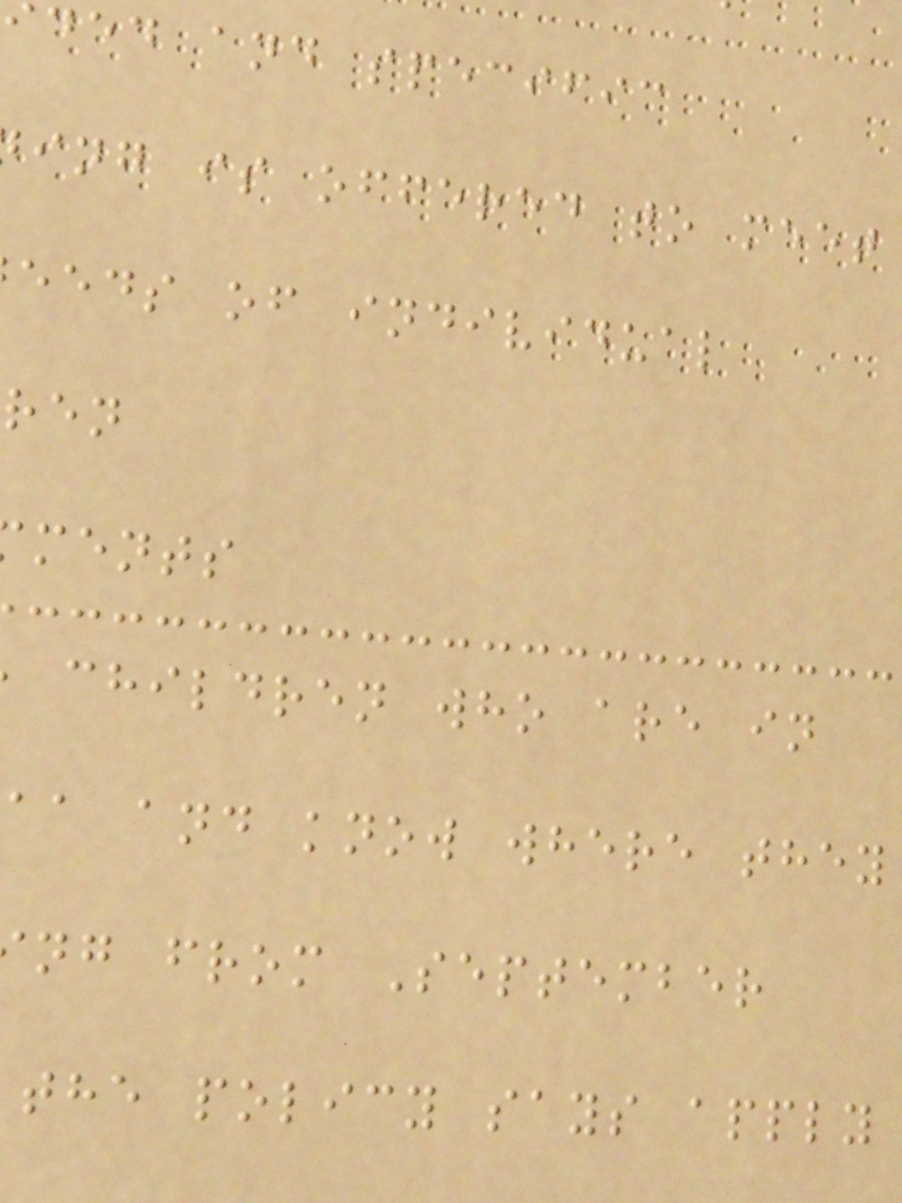ded and specific
ing is offered to meet
eeds of individual
ments
children who are in
aa and know where they
ng from September
the policy says apply
